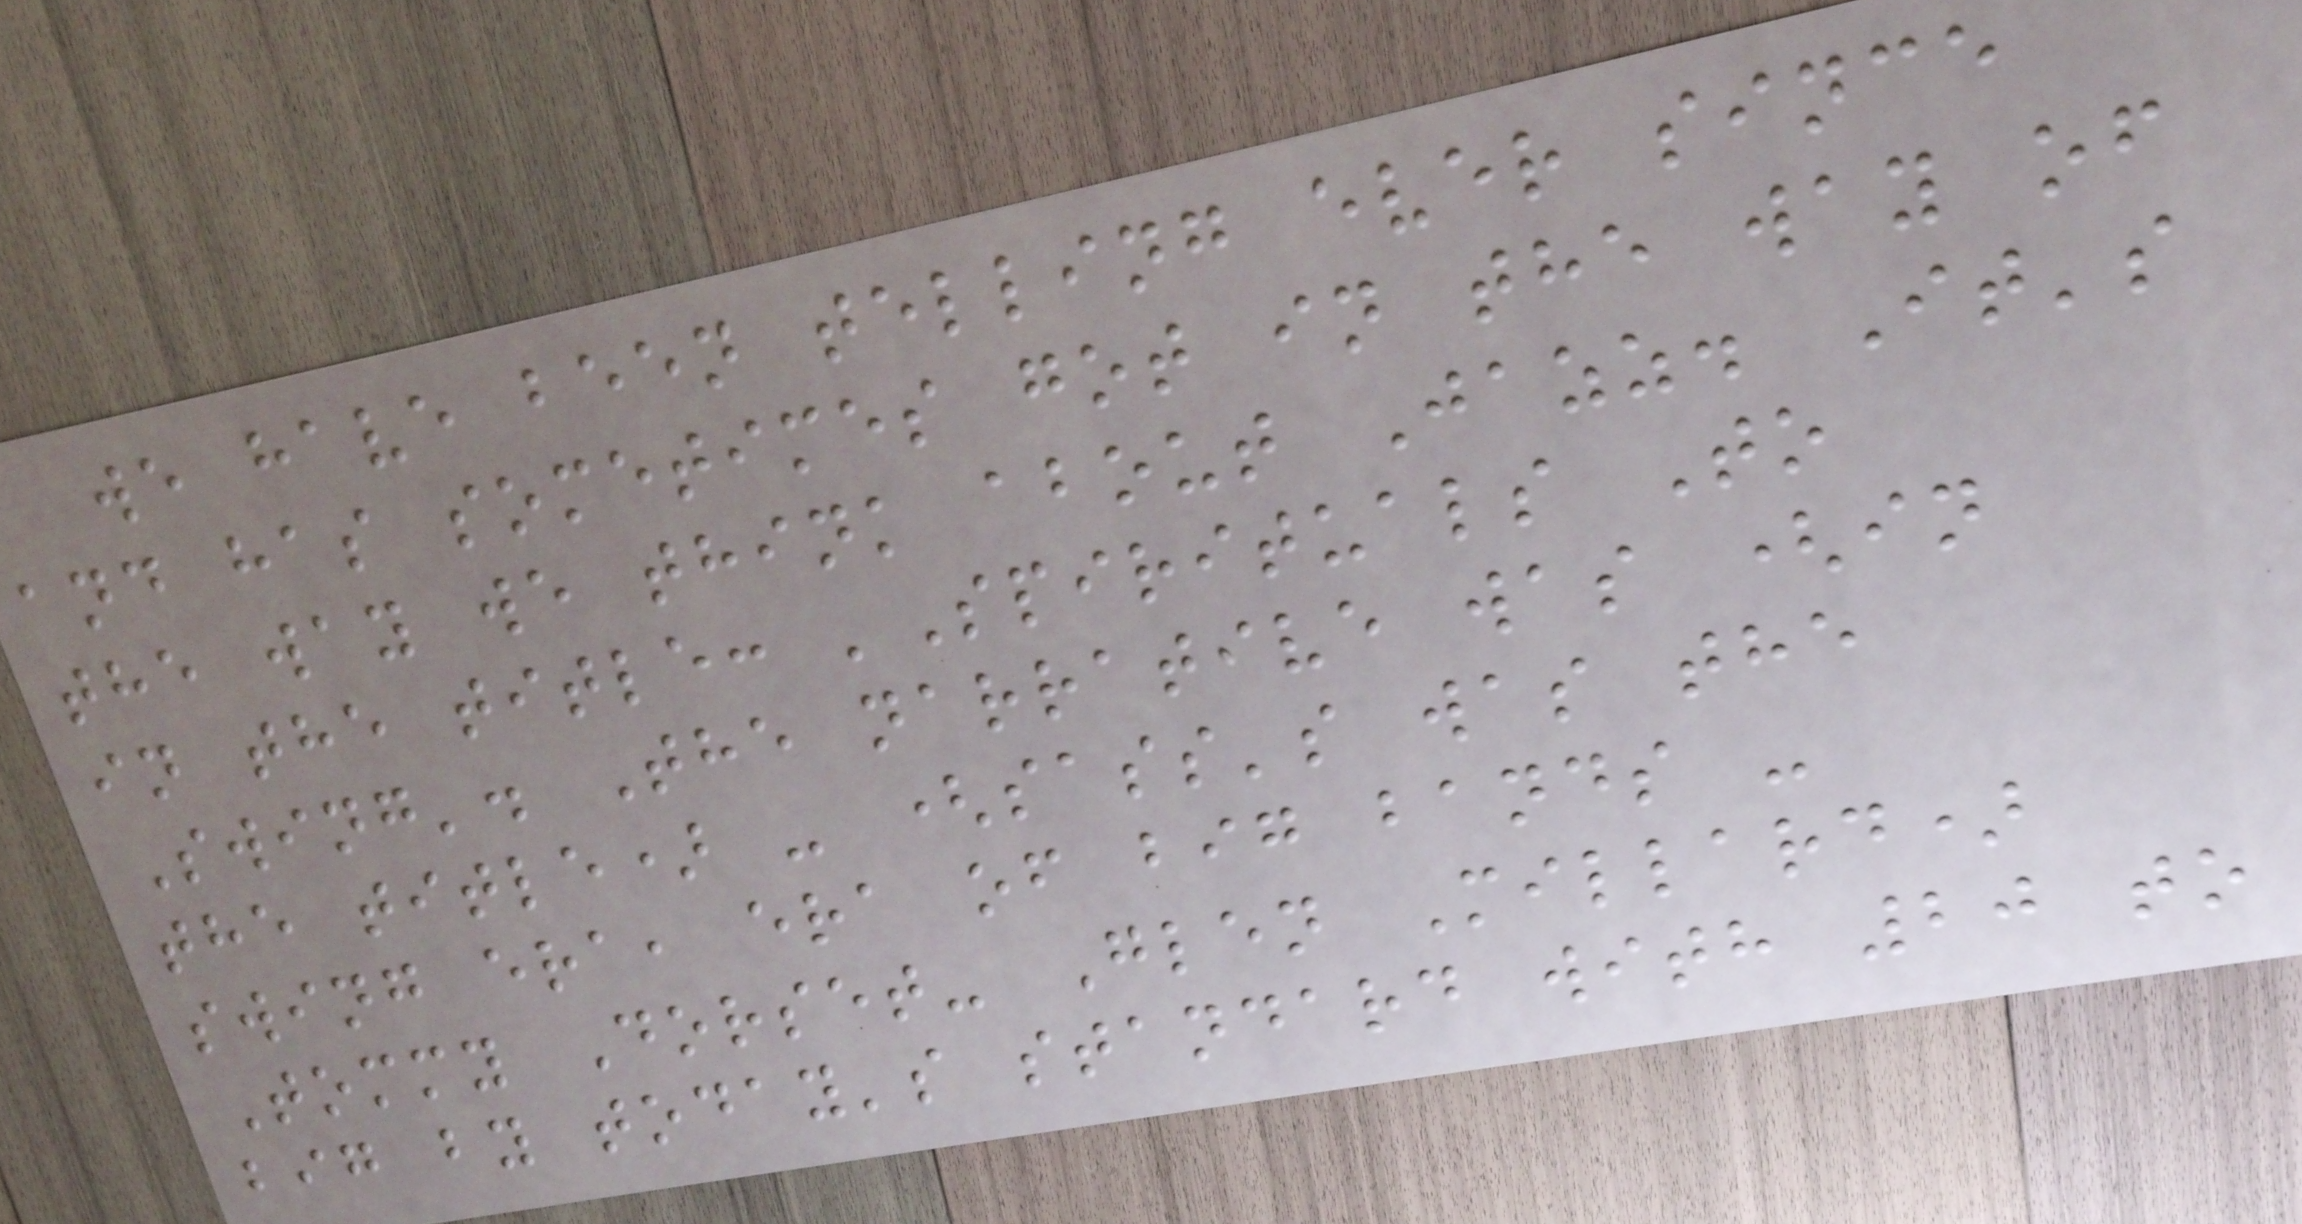we have been telling ever since
and has sometimes got in the way of
the way we think about Jazz. It's
in the title: 'Spirituals To
Swing'. The narrative was (in
the title) - (sass's was the
swing era, era of big bands -
Tommy Dorset- Glen Millard)
big by today's standard with 20 to
